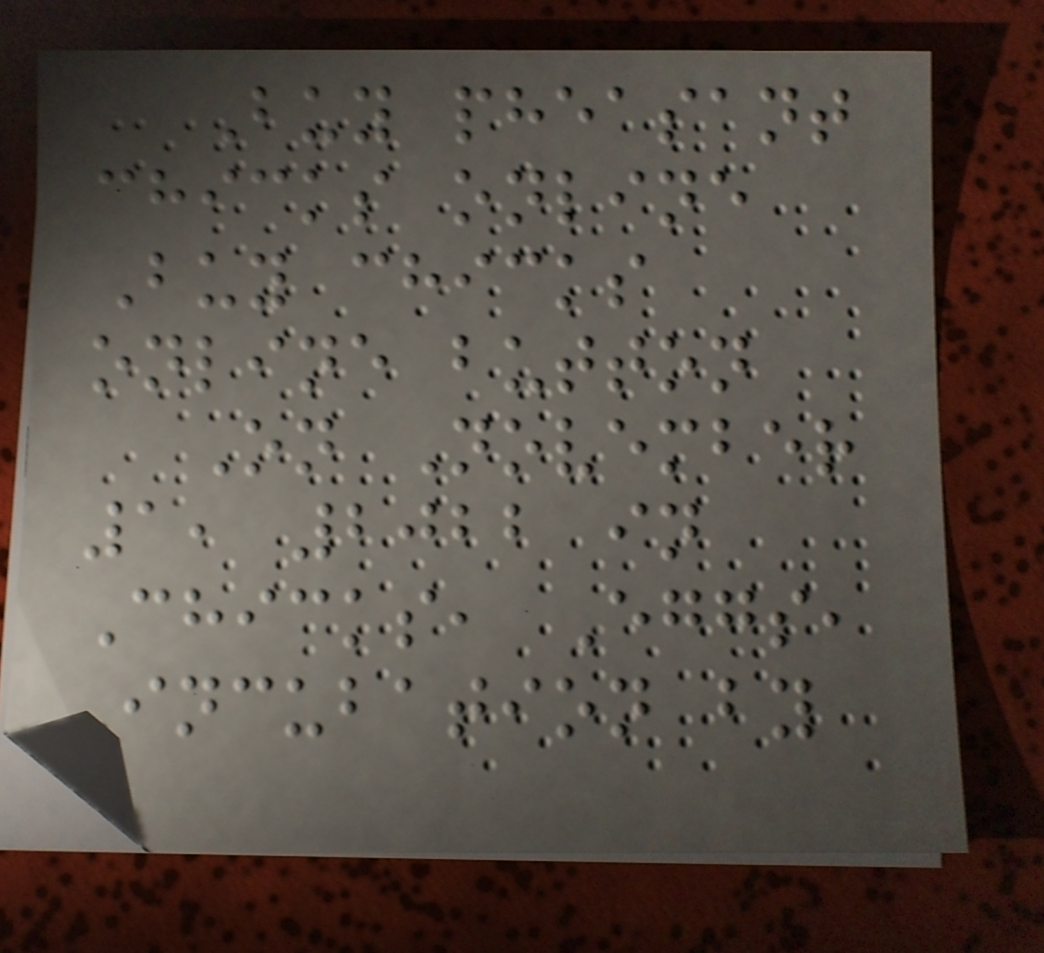Buy pheasant
chicks online
Buy chicks
online button
On November
1, 2022 in
Chicks, Eggs,
Incubation by
